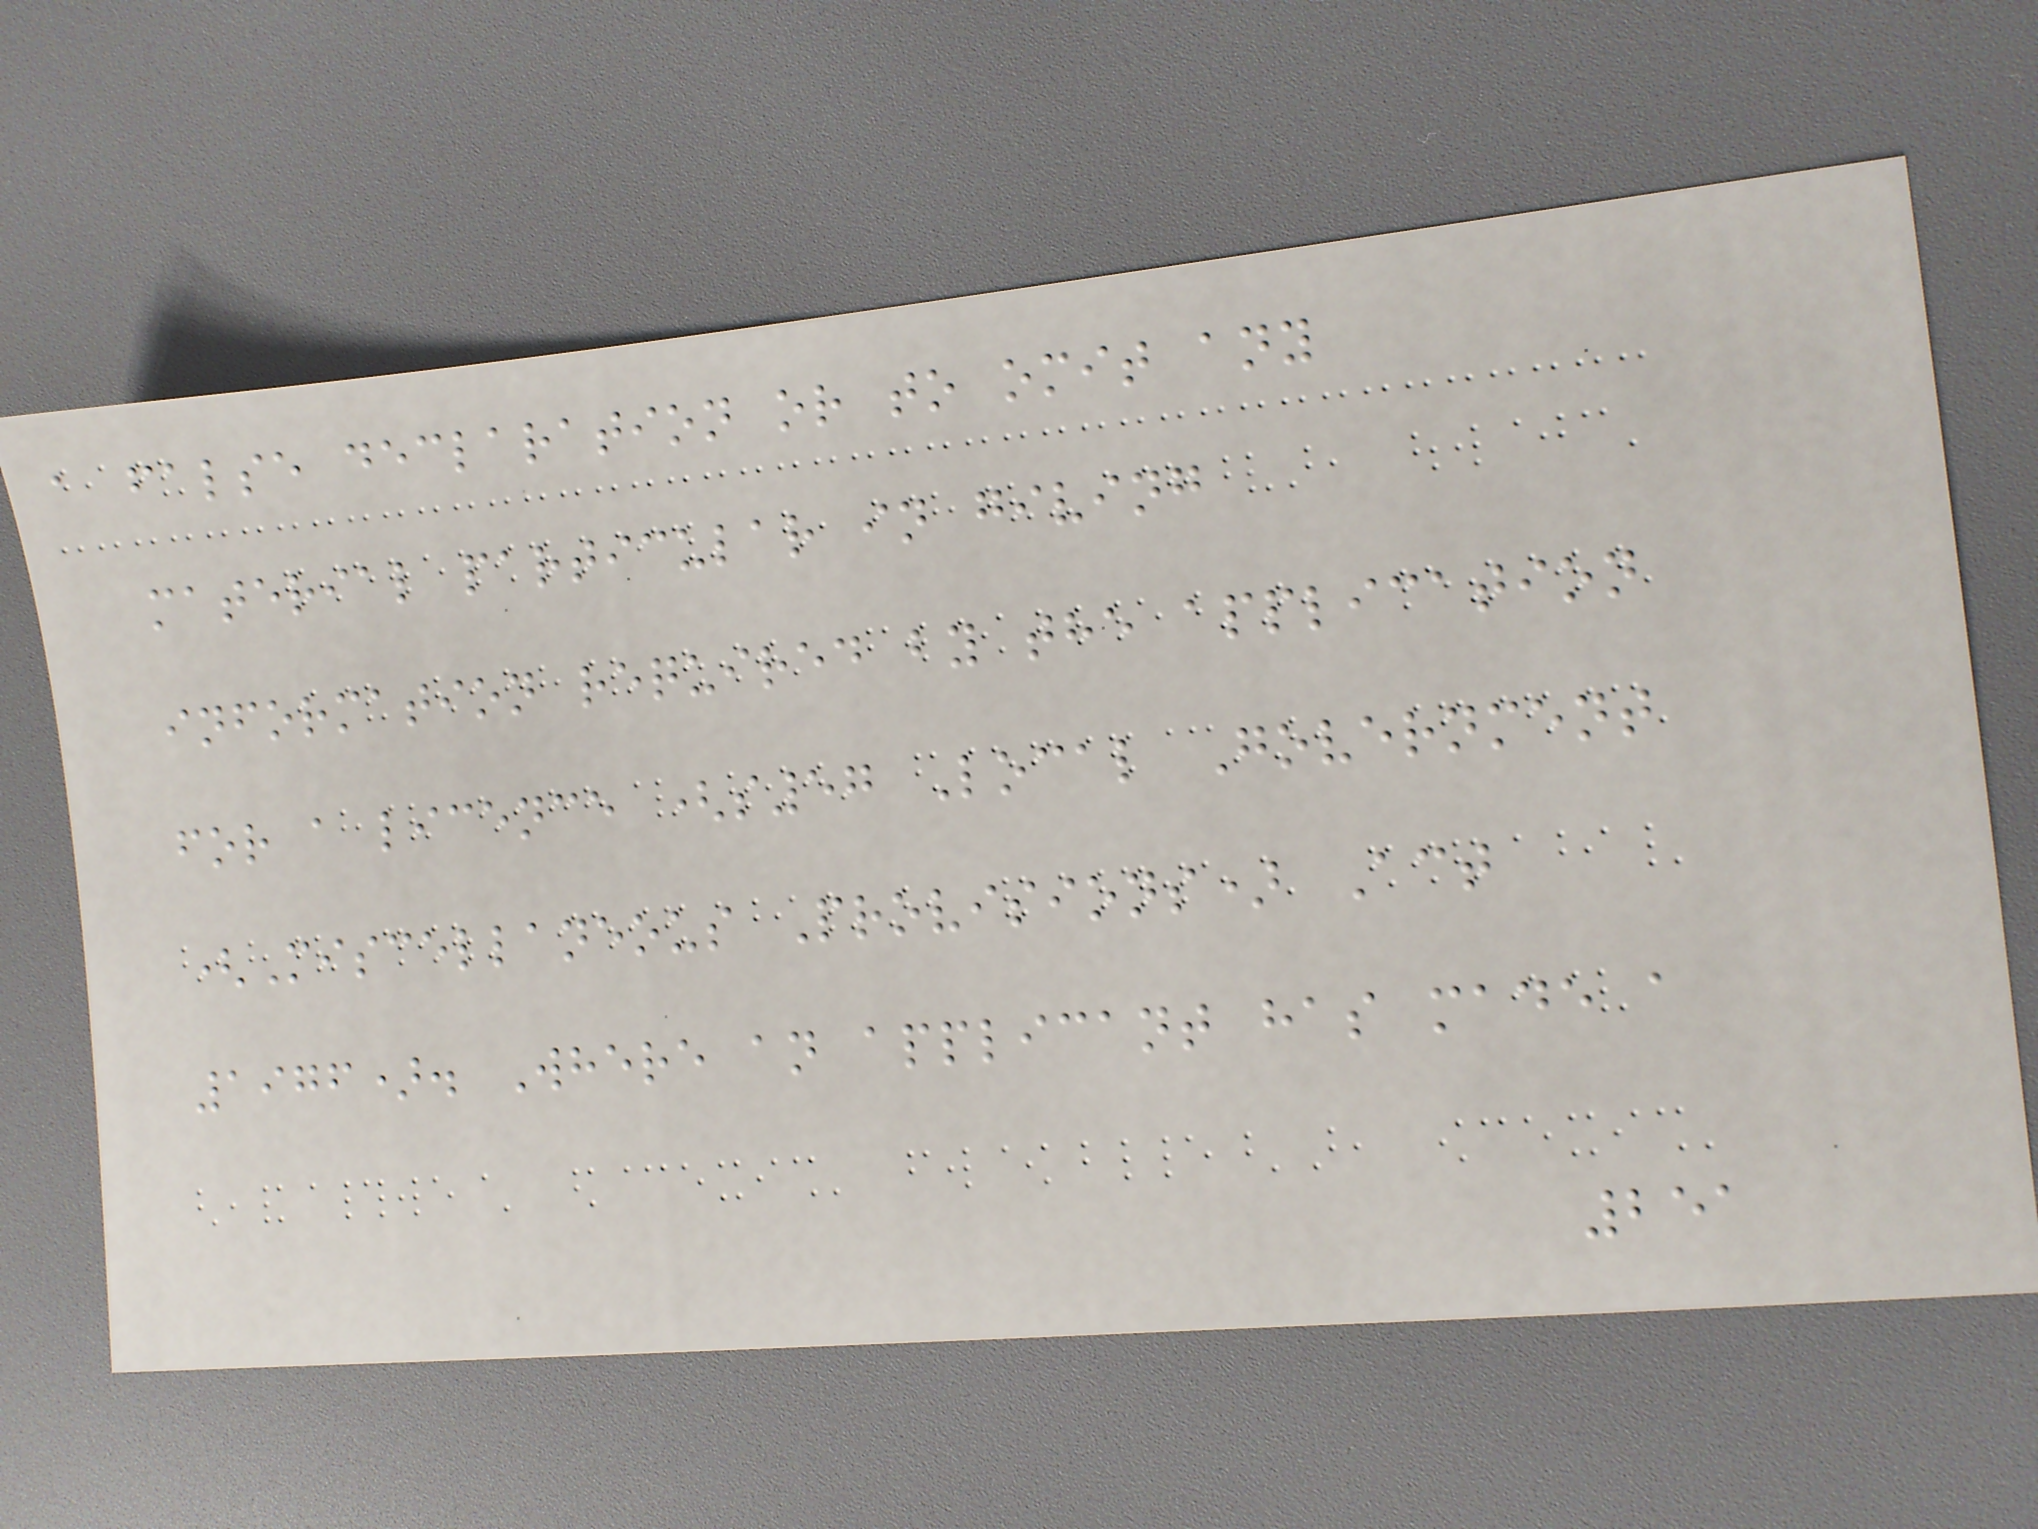a false declaration or to omit any
material particular in giving
information required by the application
for a licence (s57 Local Government
(Miscellaneous Provisions) Act
1976). Where an applicant has made a
251
